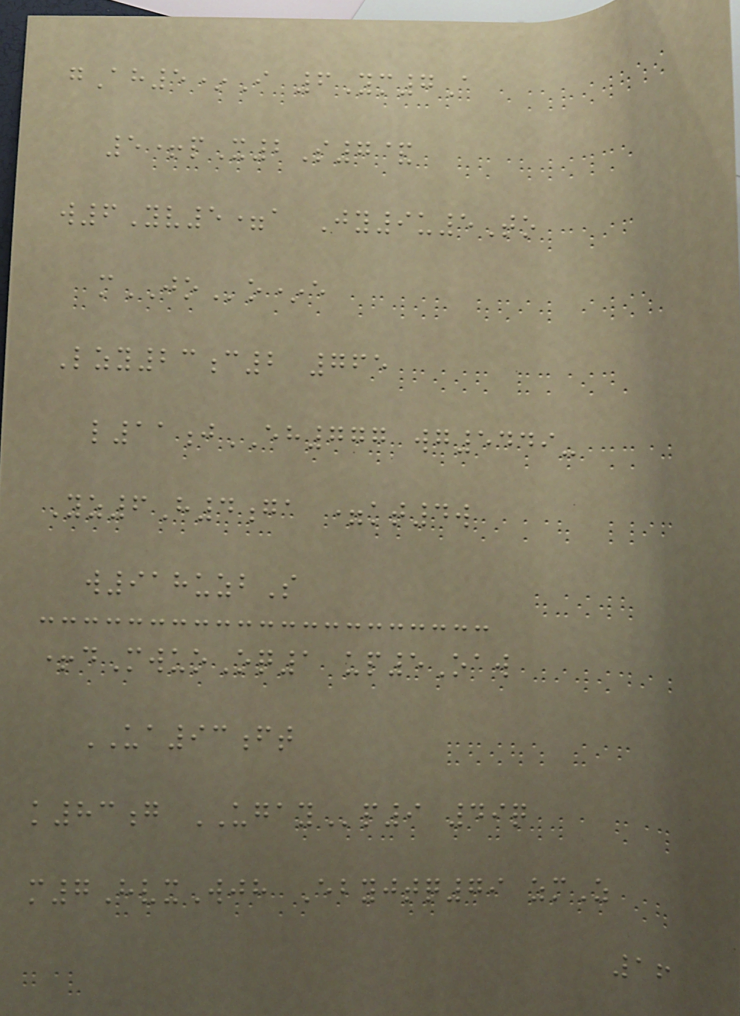gAh5*I 6Ym7A
5+pX2S7&
w6Yv5=a Jy9u5To
mJOo*e
Lzy23c2 765
l11jEH777 wg5449-
Yz6H4ga =kt4w
w918uzbS
+dMwuoOq1 up5Oaw
UA93ft
k83g UGAYp9 49q
m7HvxWjh Ebyjtq79 zmZ
16
